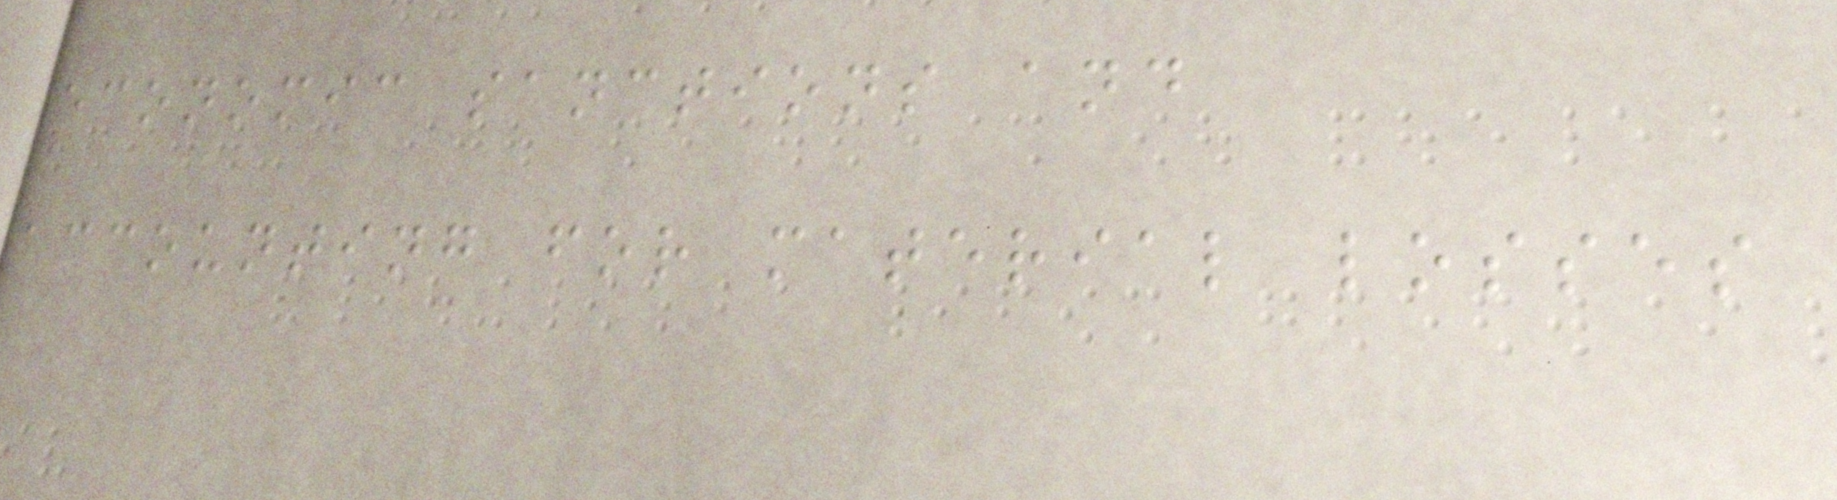economic sanctions and
accounting for material losses
